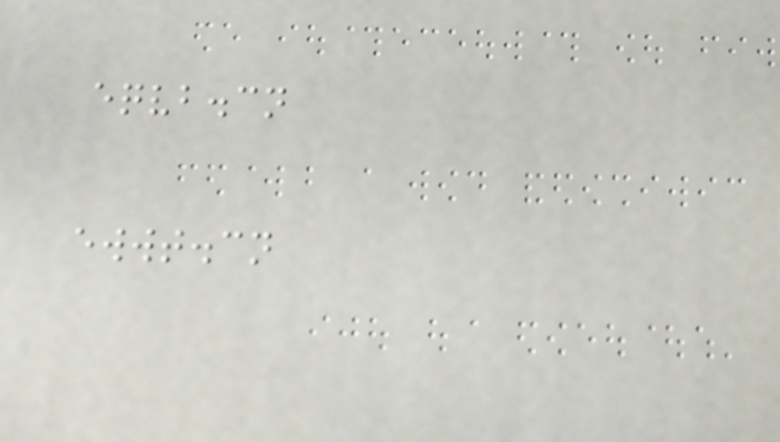eqvb.cn
ewwt.cn
